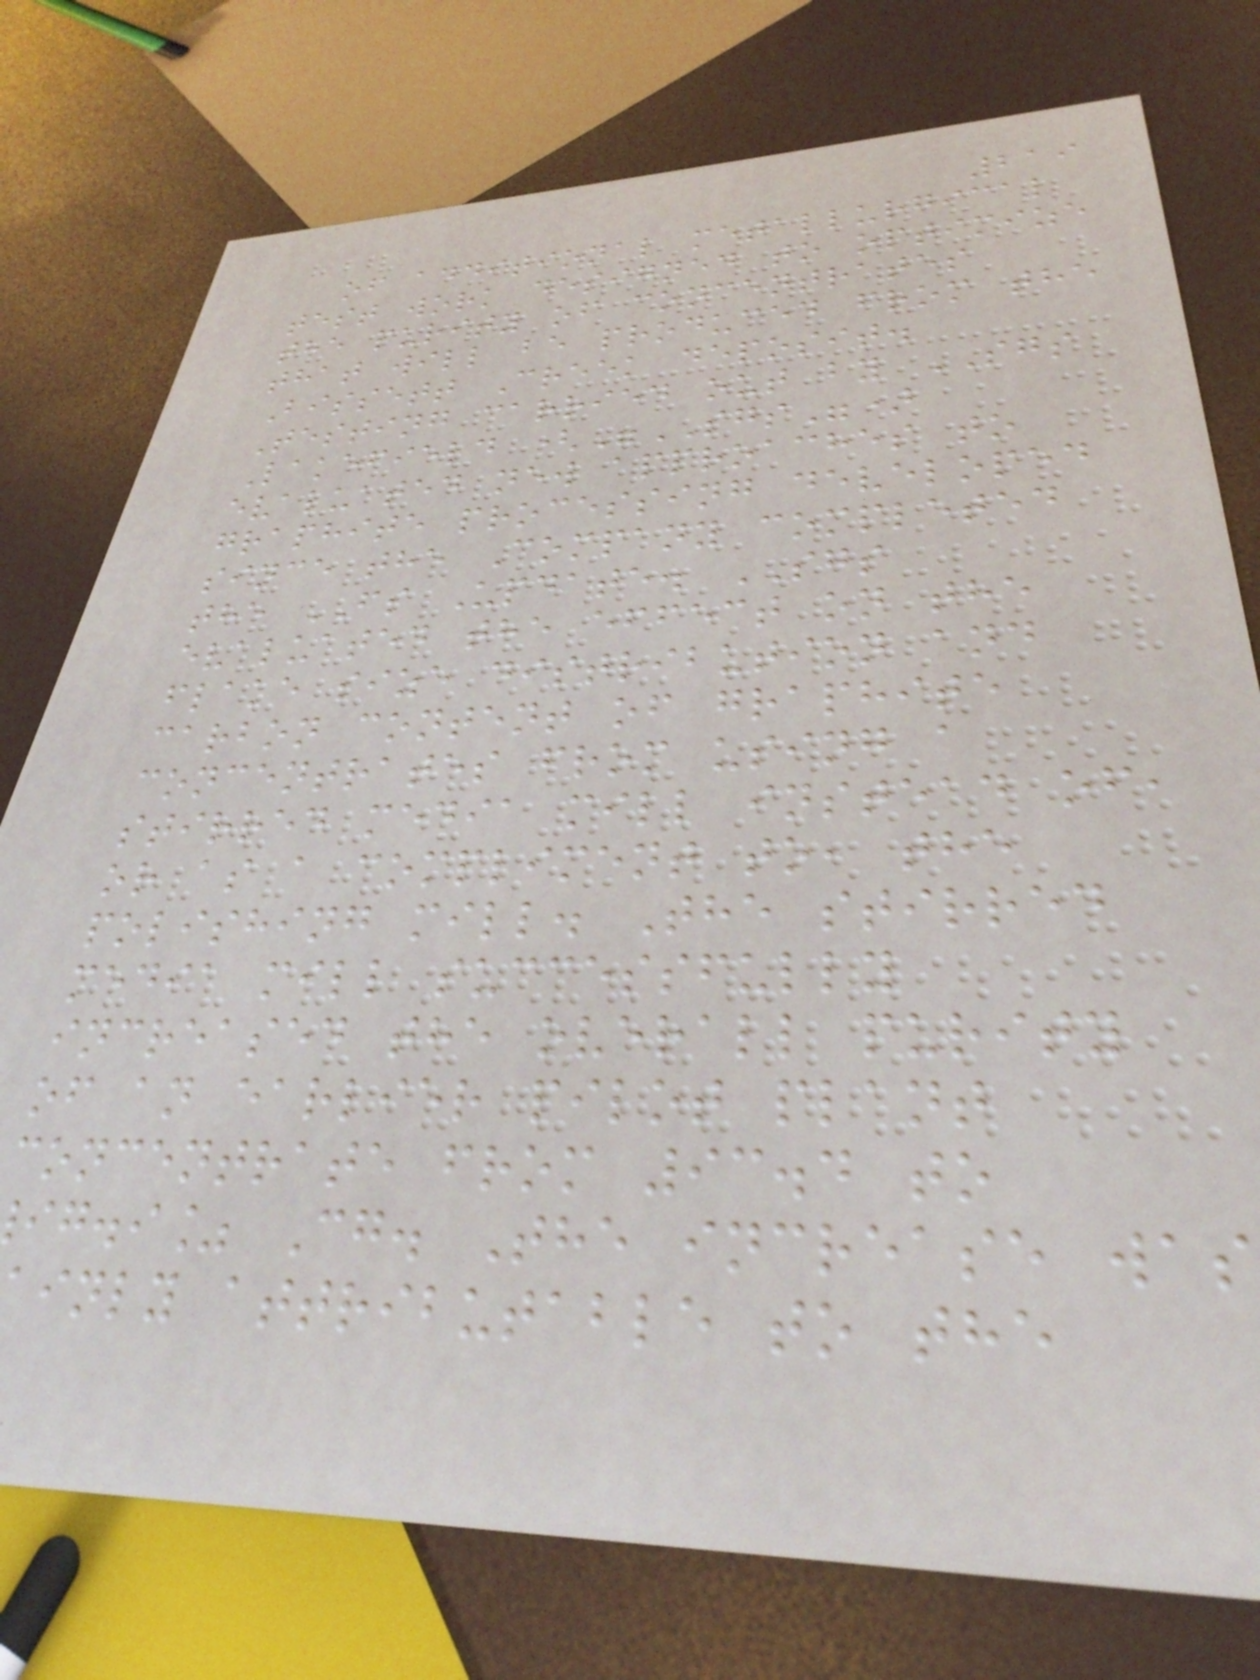219
of additional metallurgical
test work designed to optimize
the purity of concentrates
that will be produced from the
Bissett Creek deposit.
Testing carried out by SGS
Lakefield ("SGS")
evaluated new approaches to
graphite processing developed
since the Company completed
the FS Update. SGS
evaluated the effect on the
flake size distribution and
carbon content of graphite
concentrates from using a
stirred media mill instead of,
or as a compliment to, the
polishing mill. The stirred
media mill successfully
increased the overall purity
of an earlier pilot plant
concentrate from 93.4 to
ig.i% Cg. The increase was
inly attributable to the
